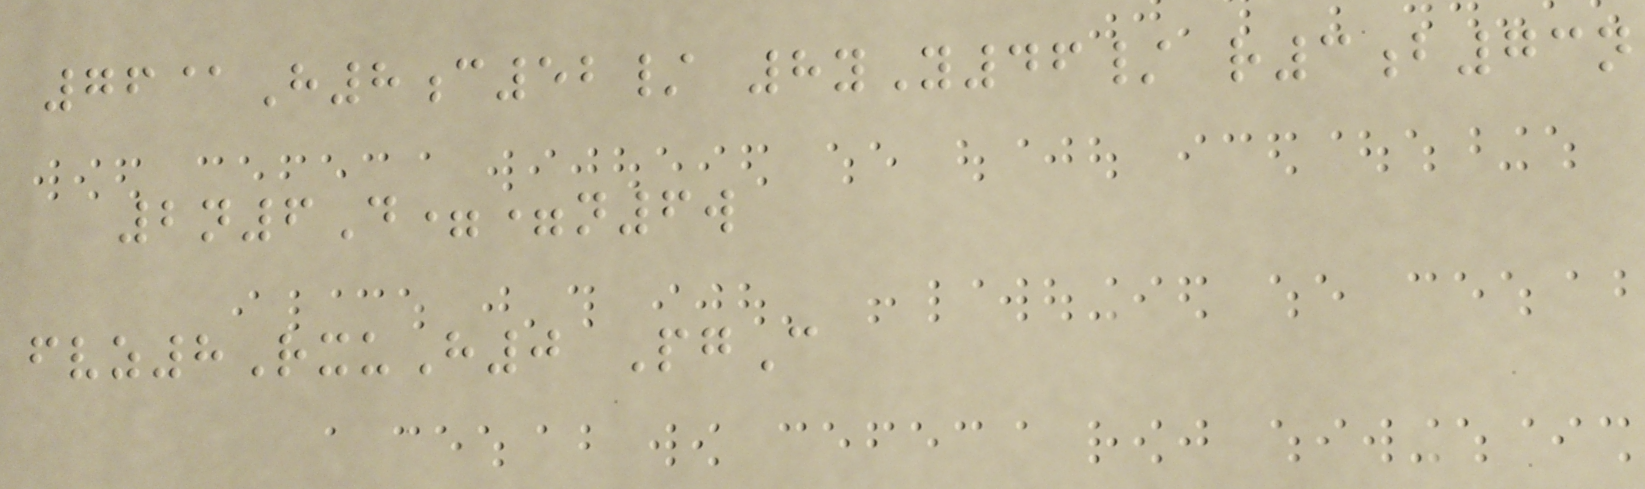76@H8c52/ 8yY46/ r3b73n
2n6D==n6w
fvz8RxuH0 PgC
